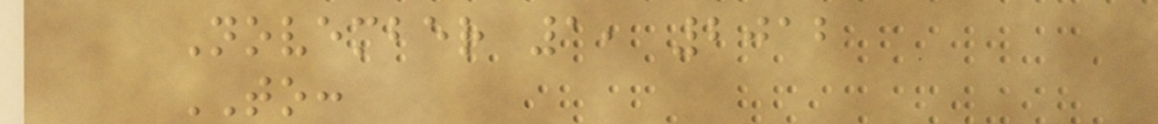November 1, 2012
TO:
